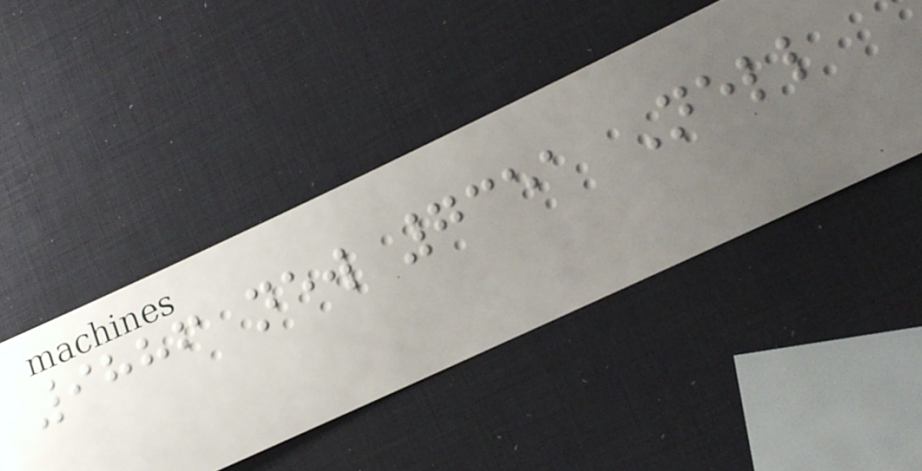9886 new 7351 Nell
